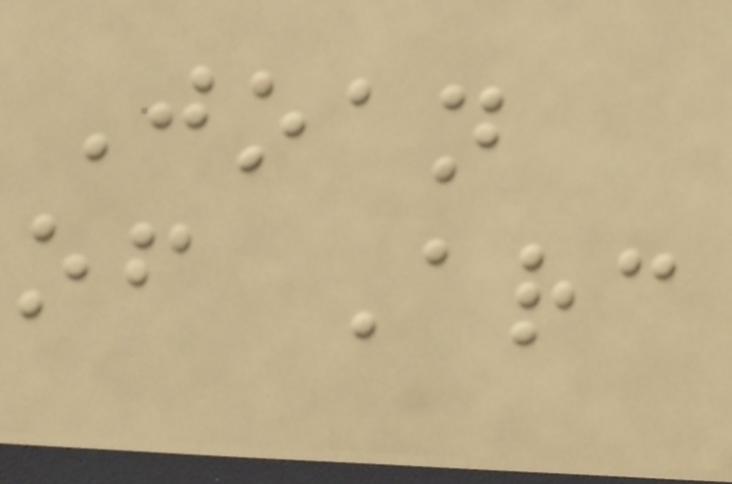Joan
of Arc
